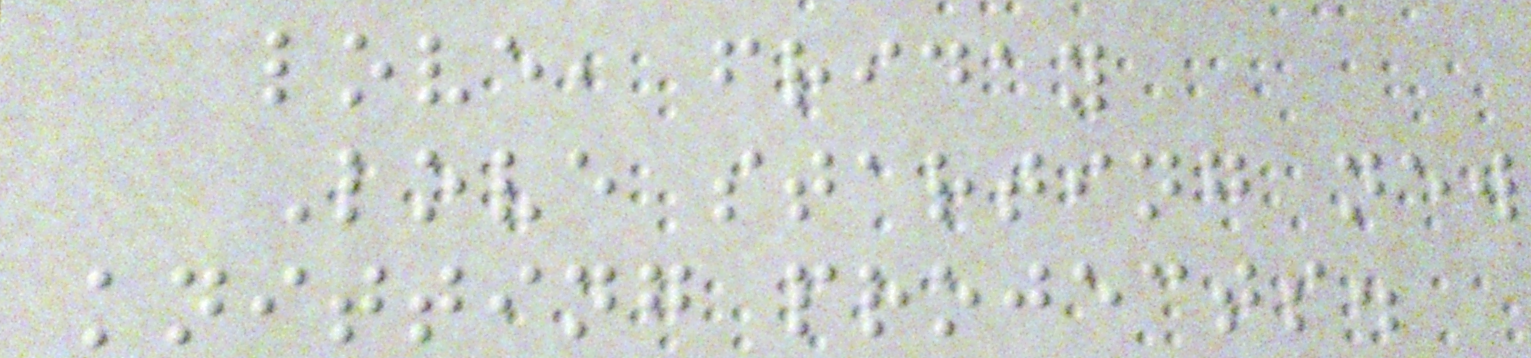love, friday
Love starting new
knitting projects.
